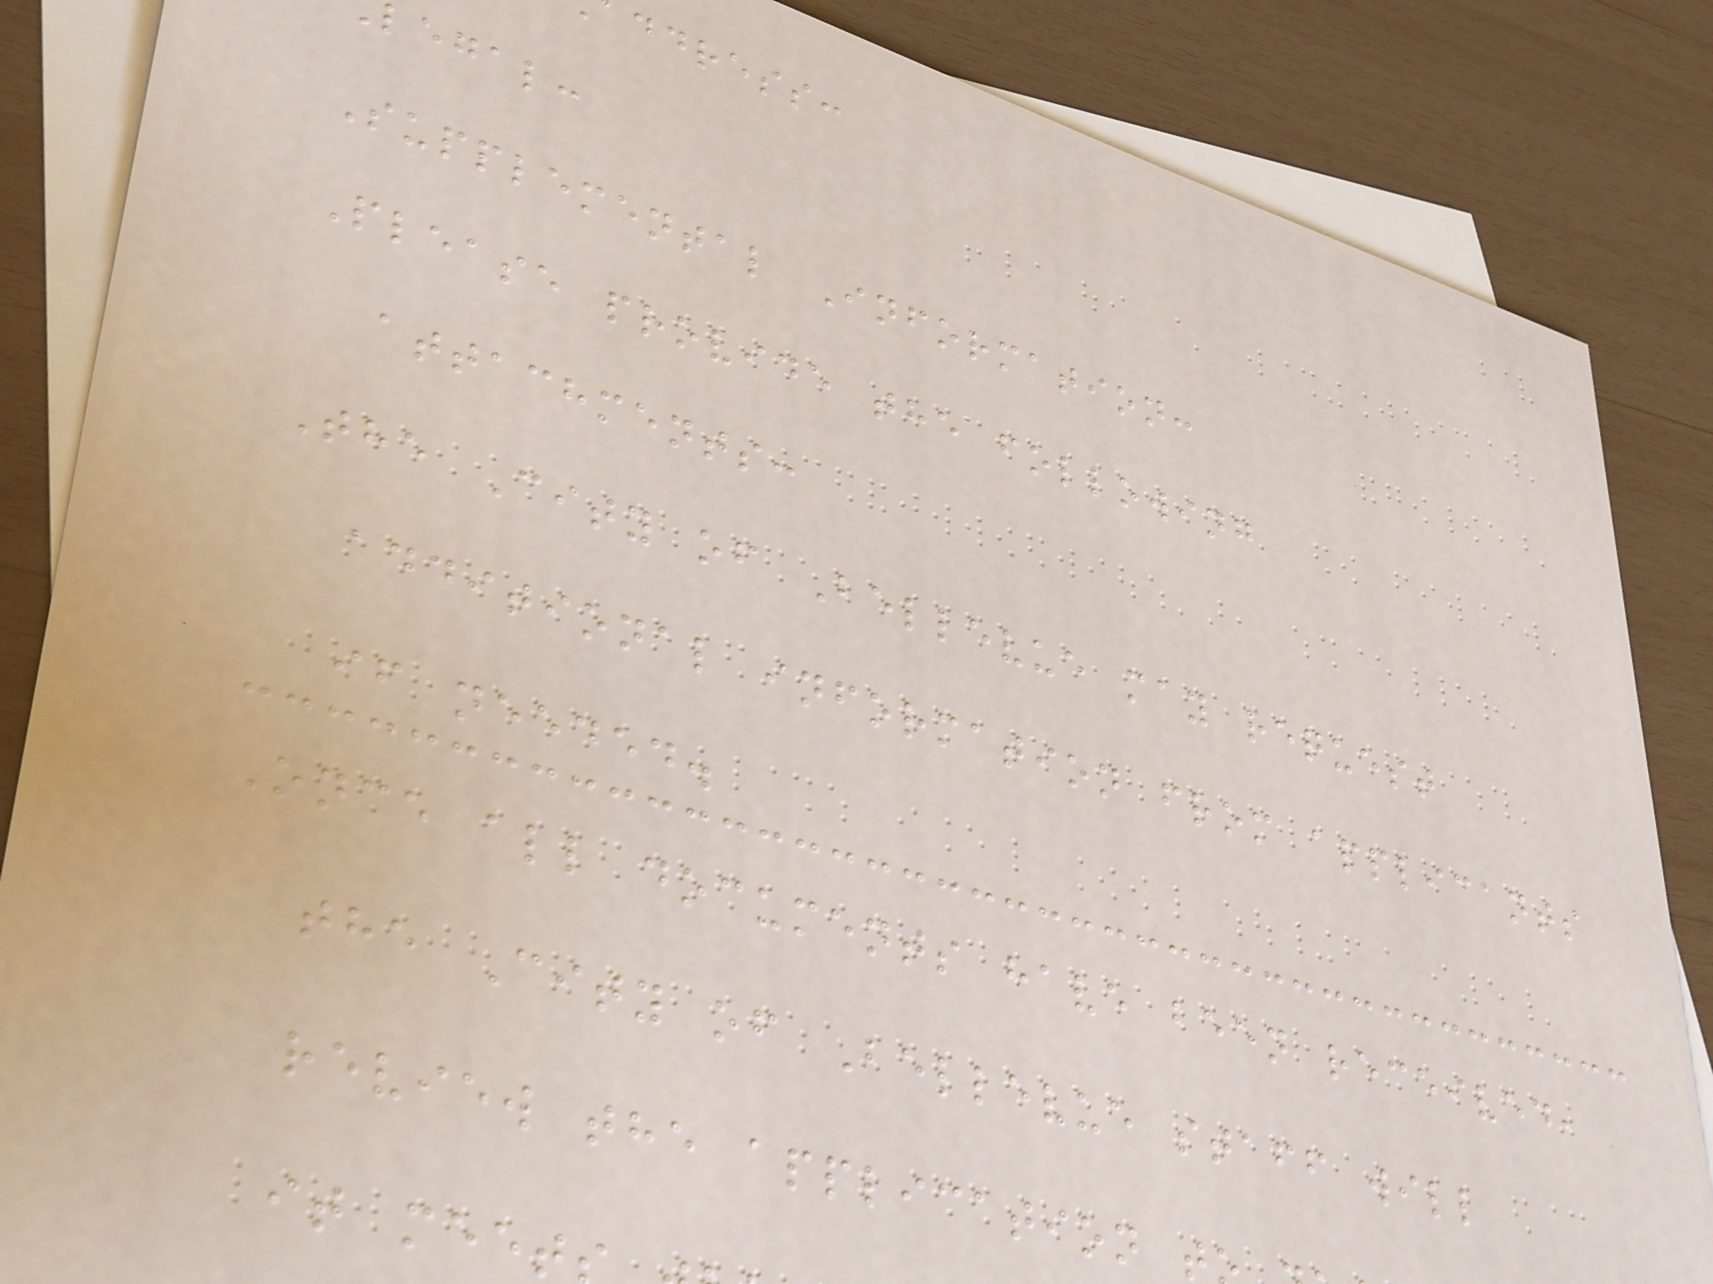ddress:
legal:
Supplemental Information:
Please provide the following
attachments:
The City of Bellevue may request
additional information from applicants
if needed.
Once all documents have been received,
the City of Bellevue staff will
review the application t
